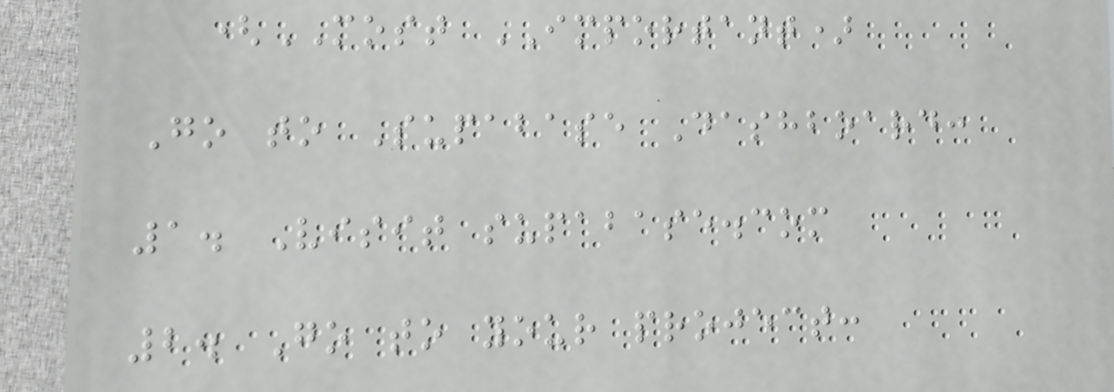(MOST IMPORTANT)
Go to Supabase Dashboard:
1. Visit supabase.com
2. Go to your project:
